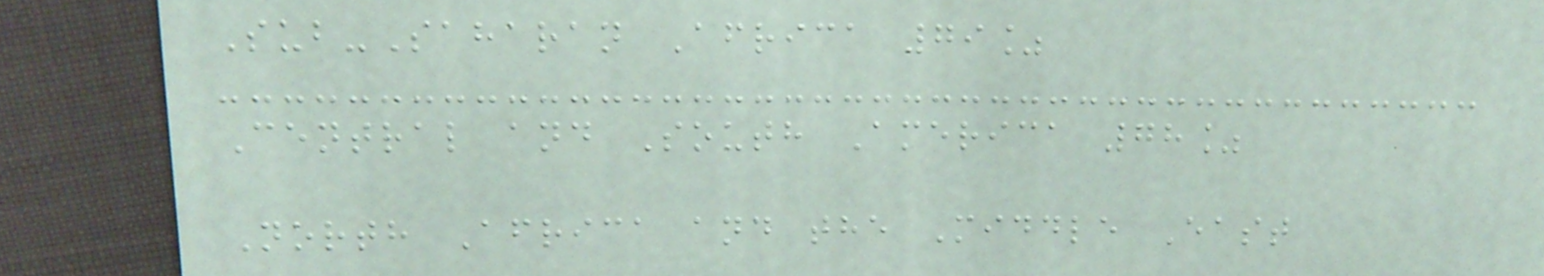Sub-Saharan Africa 79%
Central and South America 78%
North Africa and the Middle East
